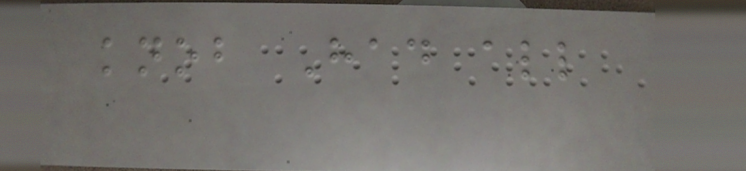knob Had all
